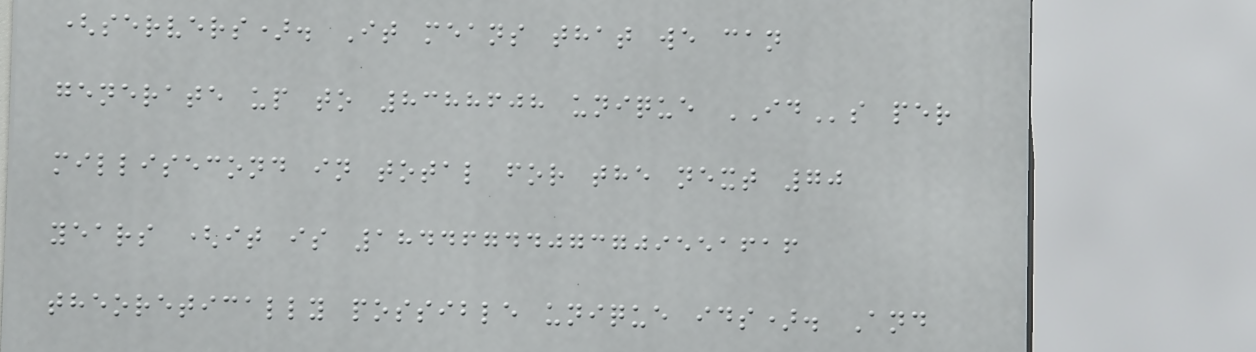(servers). It means that we can
generate up to 8388608 unique IDs per
millisecond in total for the next 70
years (it is 18446744073709551616
theoretically possible unique ids). And
